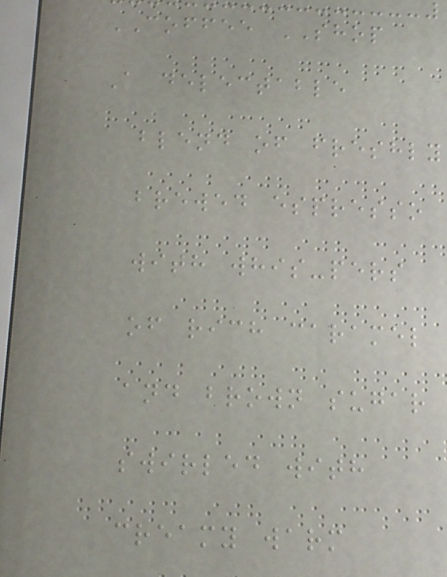COFFEE SHOP
A delectable
blend of freshly
brewed espresso
with whis-pers
of rich caramel
and brown sugar
swirled with
creamy warm
